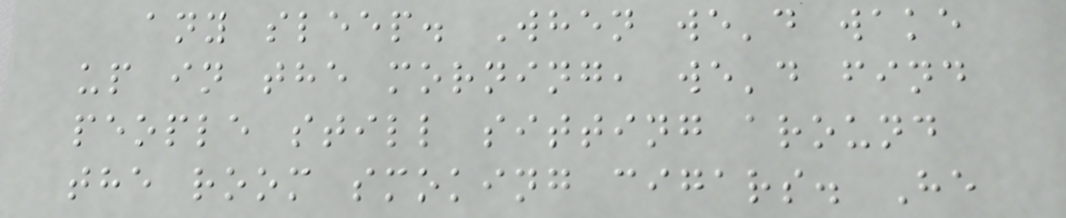any sleep. When we'd wake
up in the morning, we'd find
people still sitting around
the room smoking cigars. He
